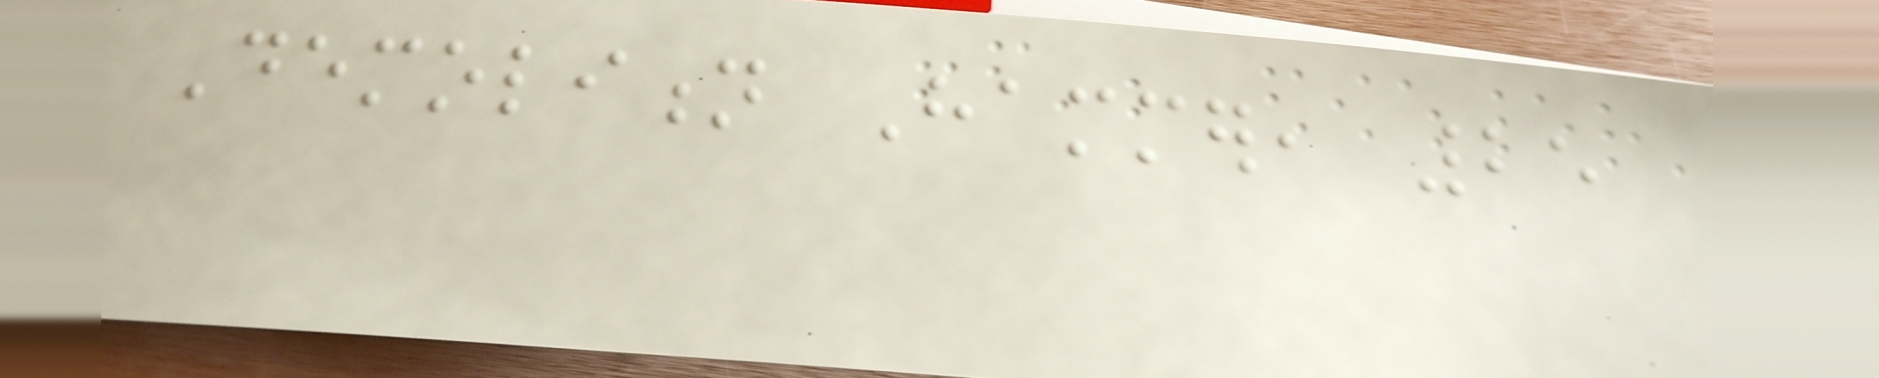Demolition Hammer, 25
